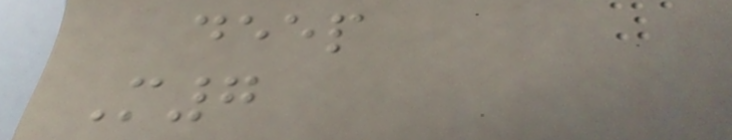deep
M7
